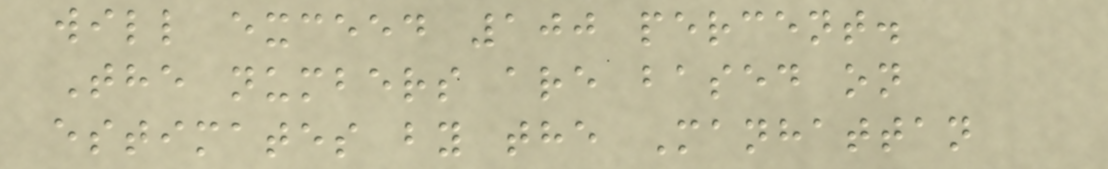will exceed 100 percent.
The numbers are based on
estimates by the Manhattan
